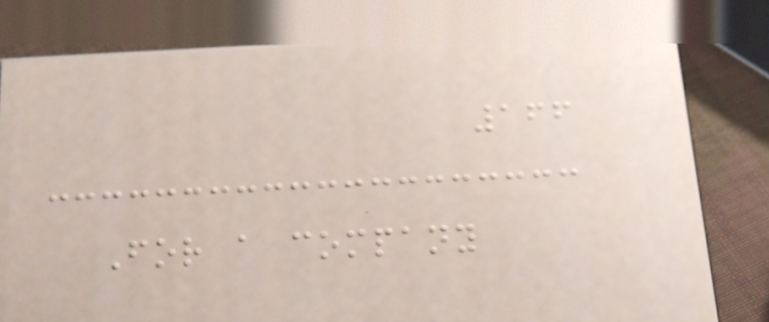166
For a company
